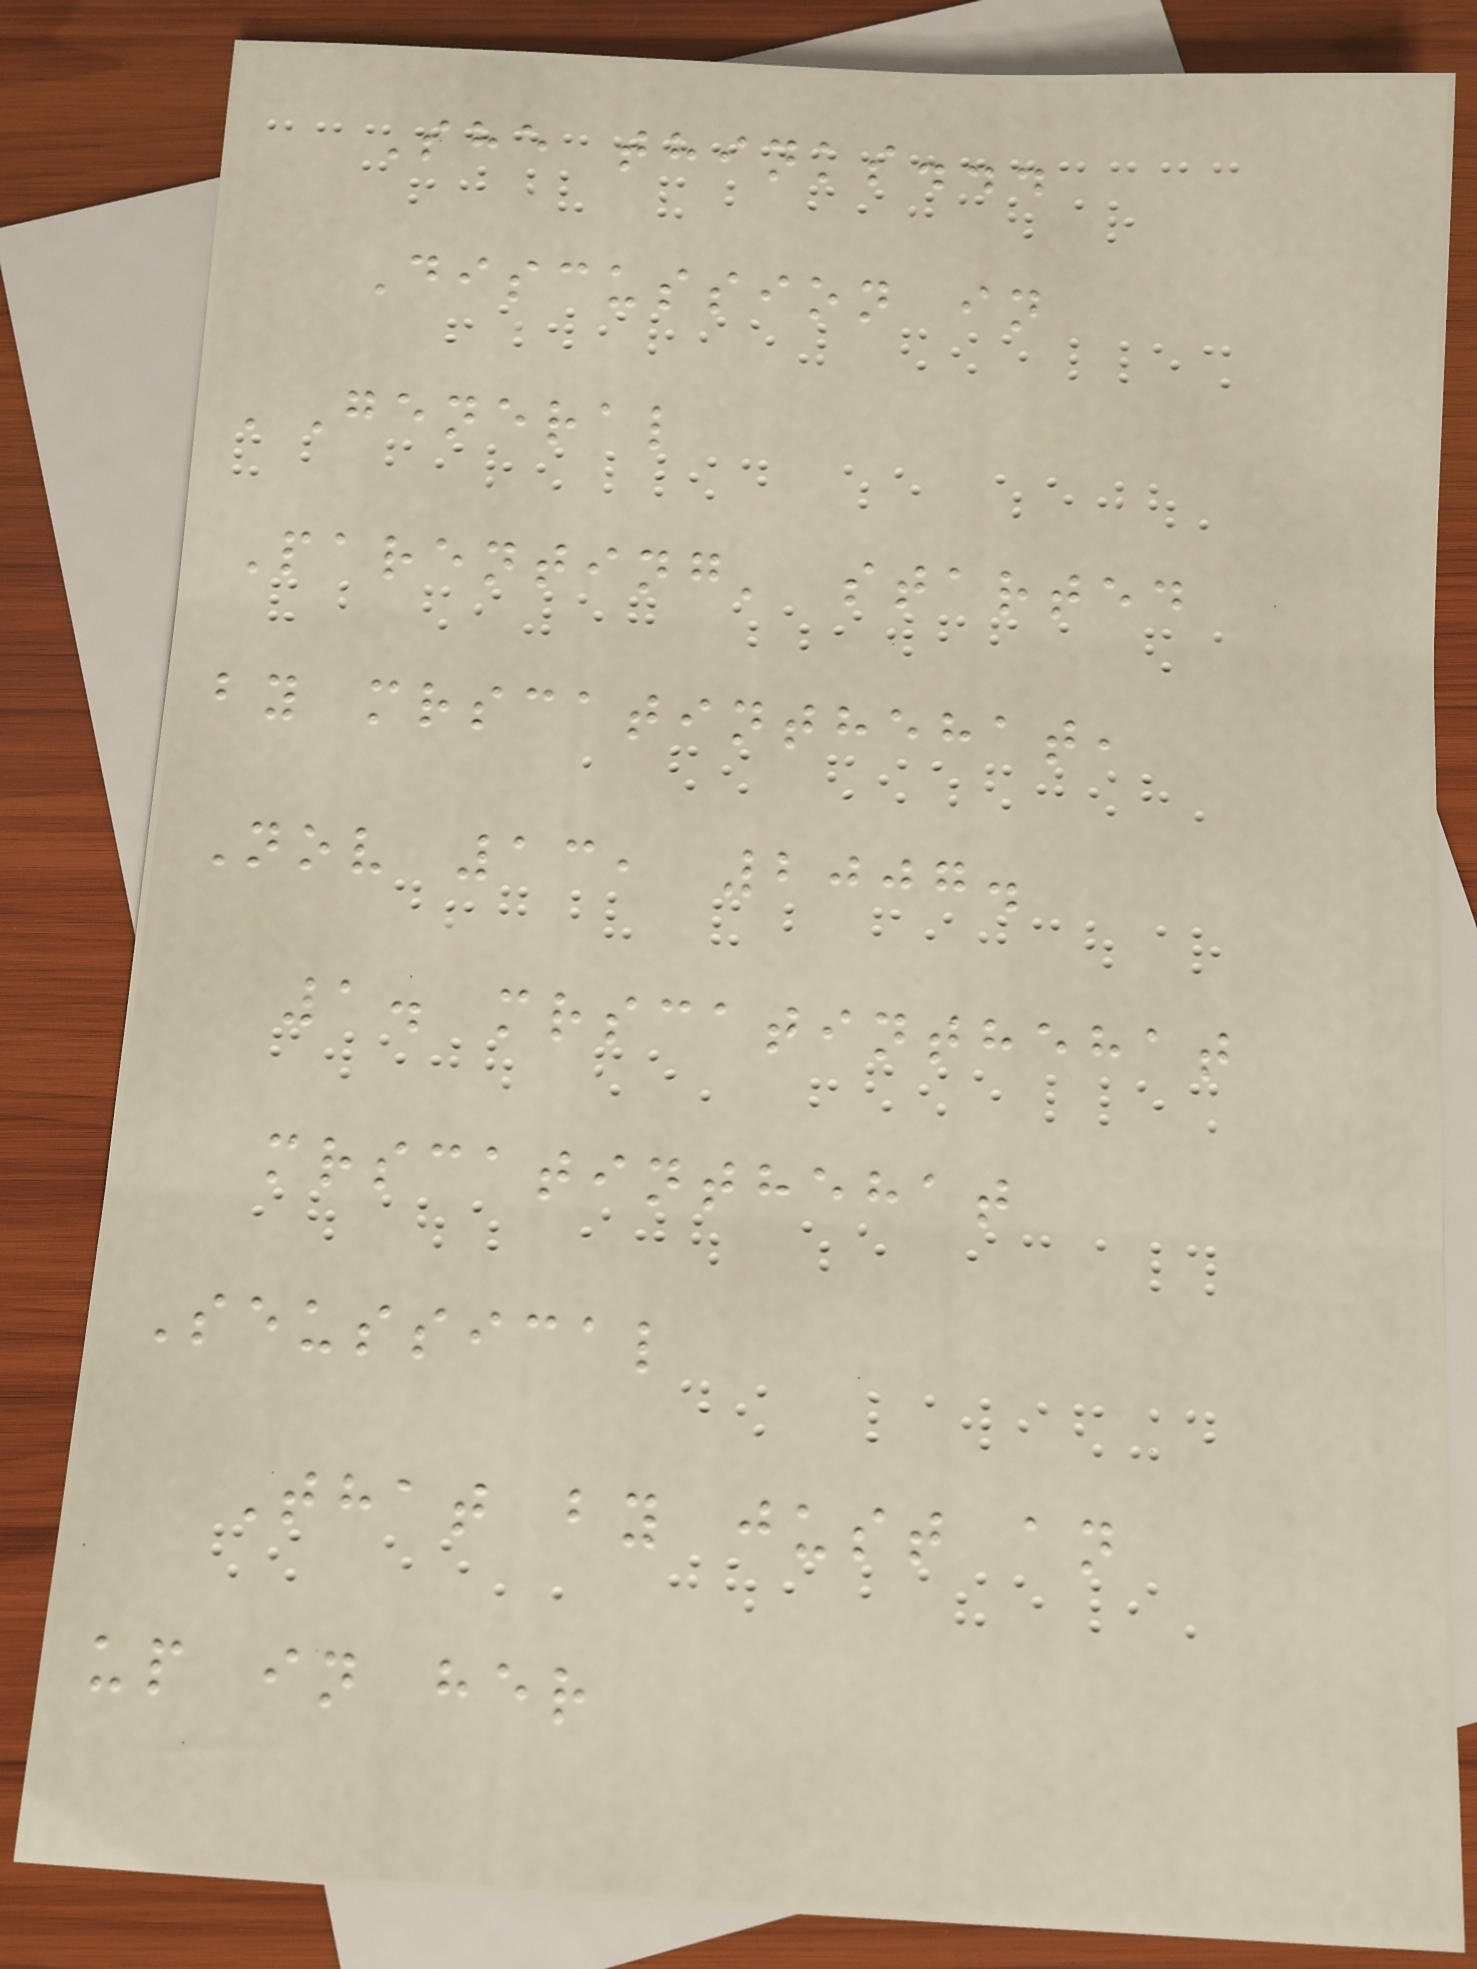She thinks...
Discussion in
'General
Parenting' started
by mrscatinthehat,
Nov 13, 2007.
1. mrscatinthehat
mrscatinthehat
Seussical
That by just an
up in her
